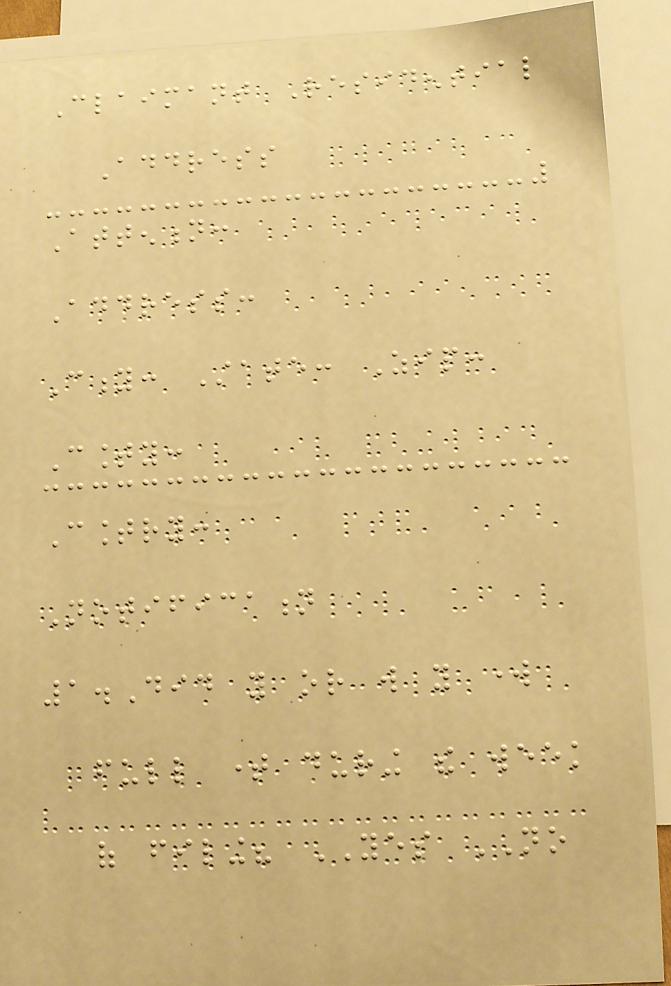Claimant Residential
Address
Attention:
Address:
City: State: Zip:
County:
Country:
Notification
1.Did you or will you work
full time during the week
of filing? YES NO
